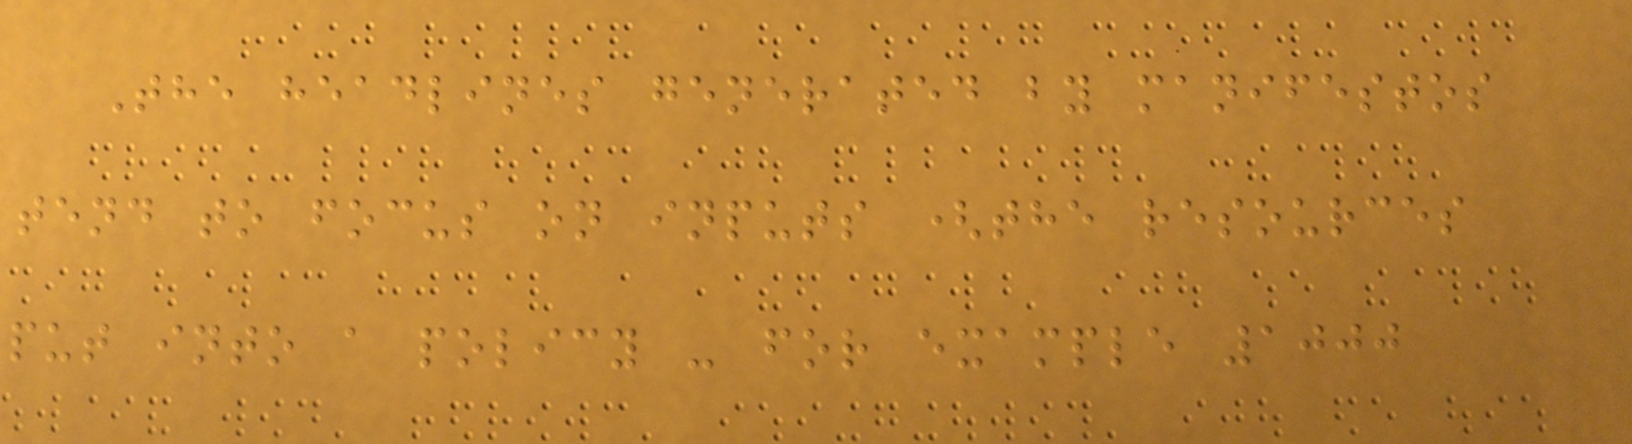The headlines generated by manifestos
tend to focus on inputs (the resources
put into a policy - for example 1000
